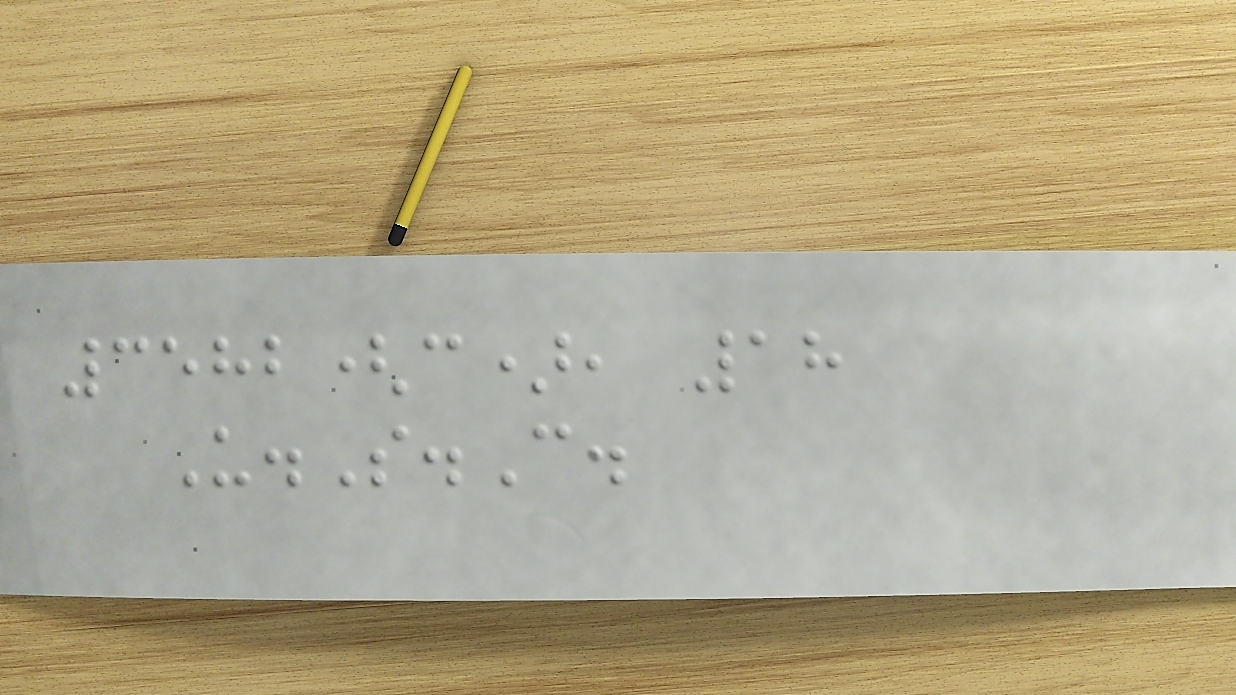3582(c), 18
U.S.C.
